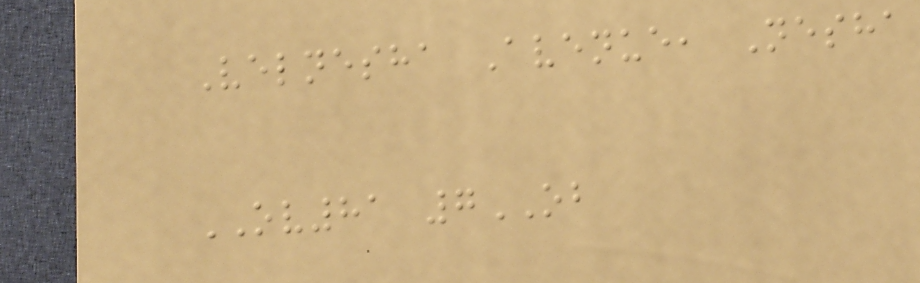Velnesha Avenue, Nesha
OV81 7OB
